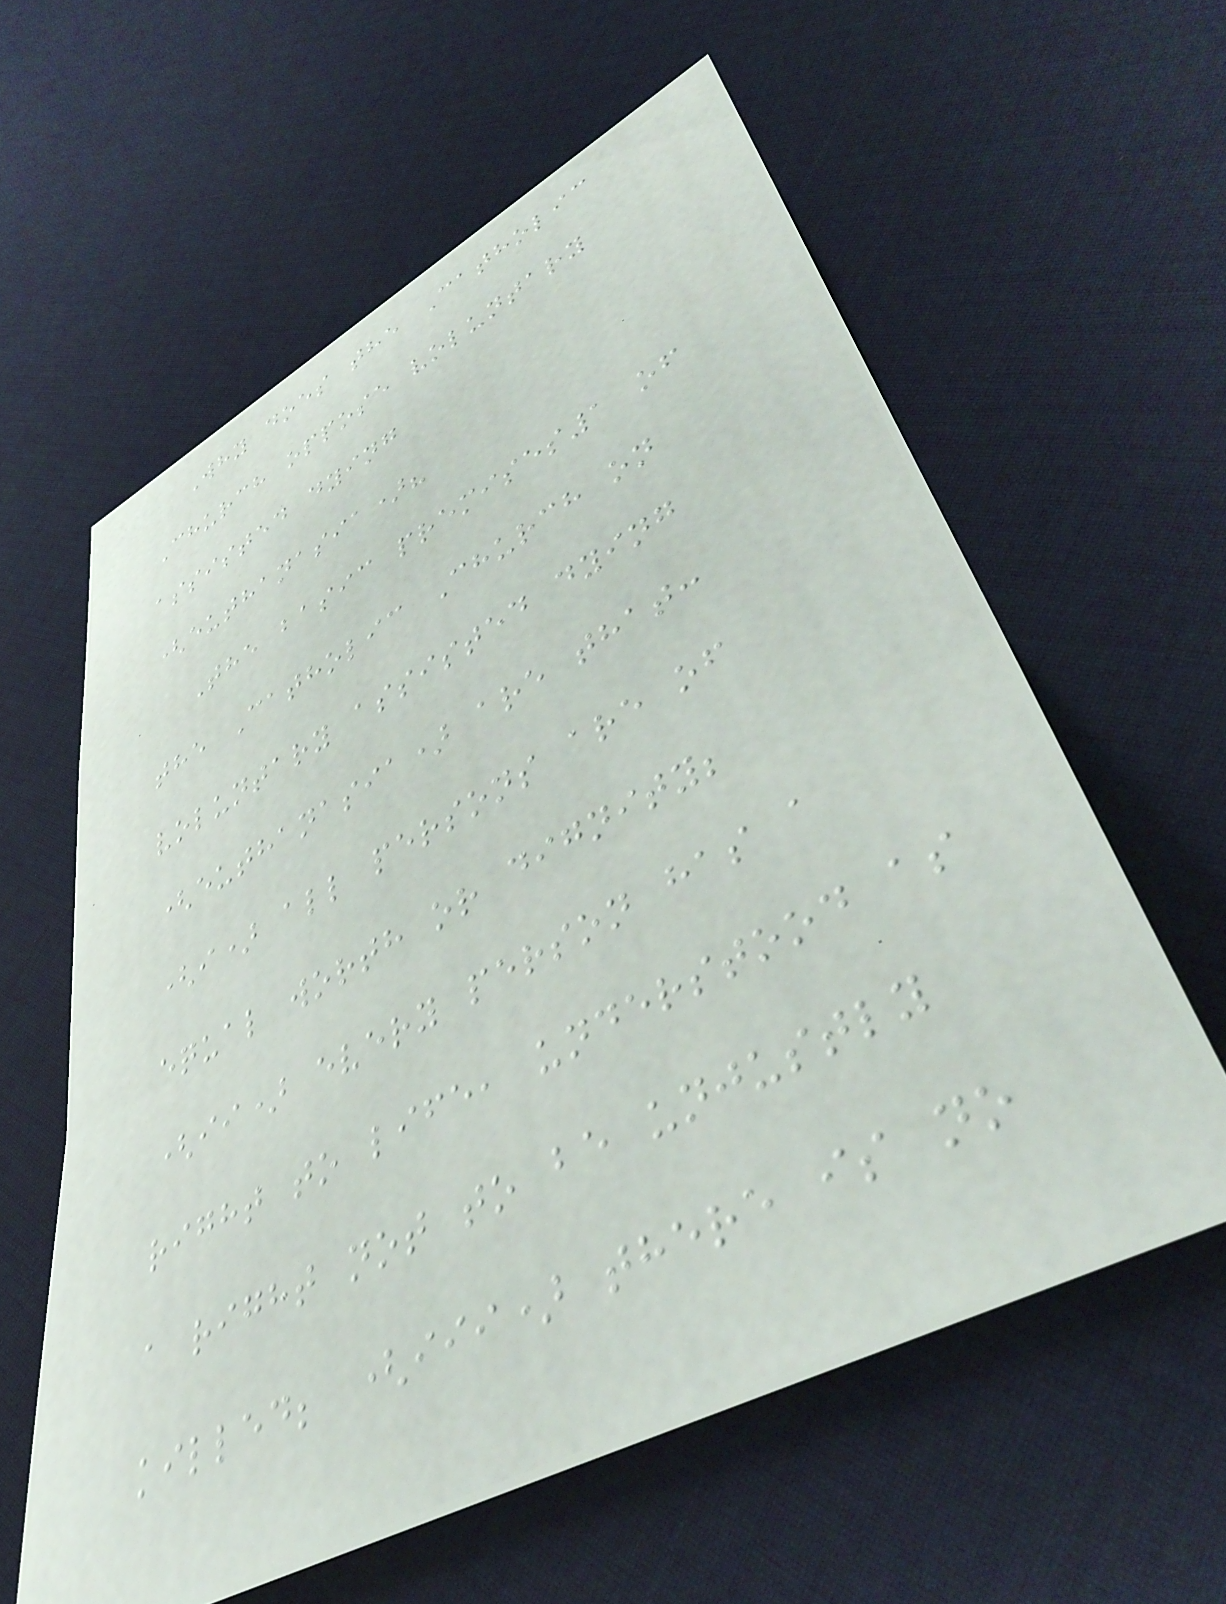Why does the Catholic
Church oppose voluntary
assisted dying
(euthanasia)?
The basic premises1 of
the Catholic Church on
voluntary assisted dying
(euthanasia) are that:
(i) all persons are of
equal worth or dignity;
(ii) every person has a
right to life, understood as
a right not to be unjustly
killed; (iii) there is no
